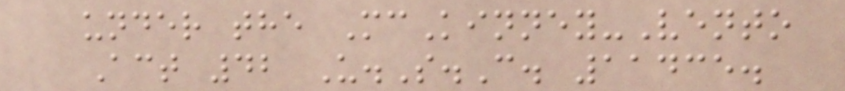under the McKinney-Vento
Act 42 U.S.C. 11435.
